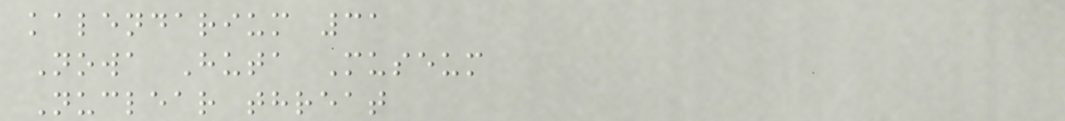kalendarium 31
Nowa Huta Museum
Nuclear threat
